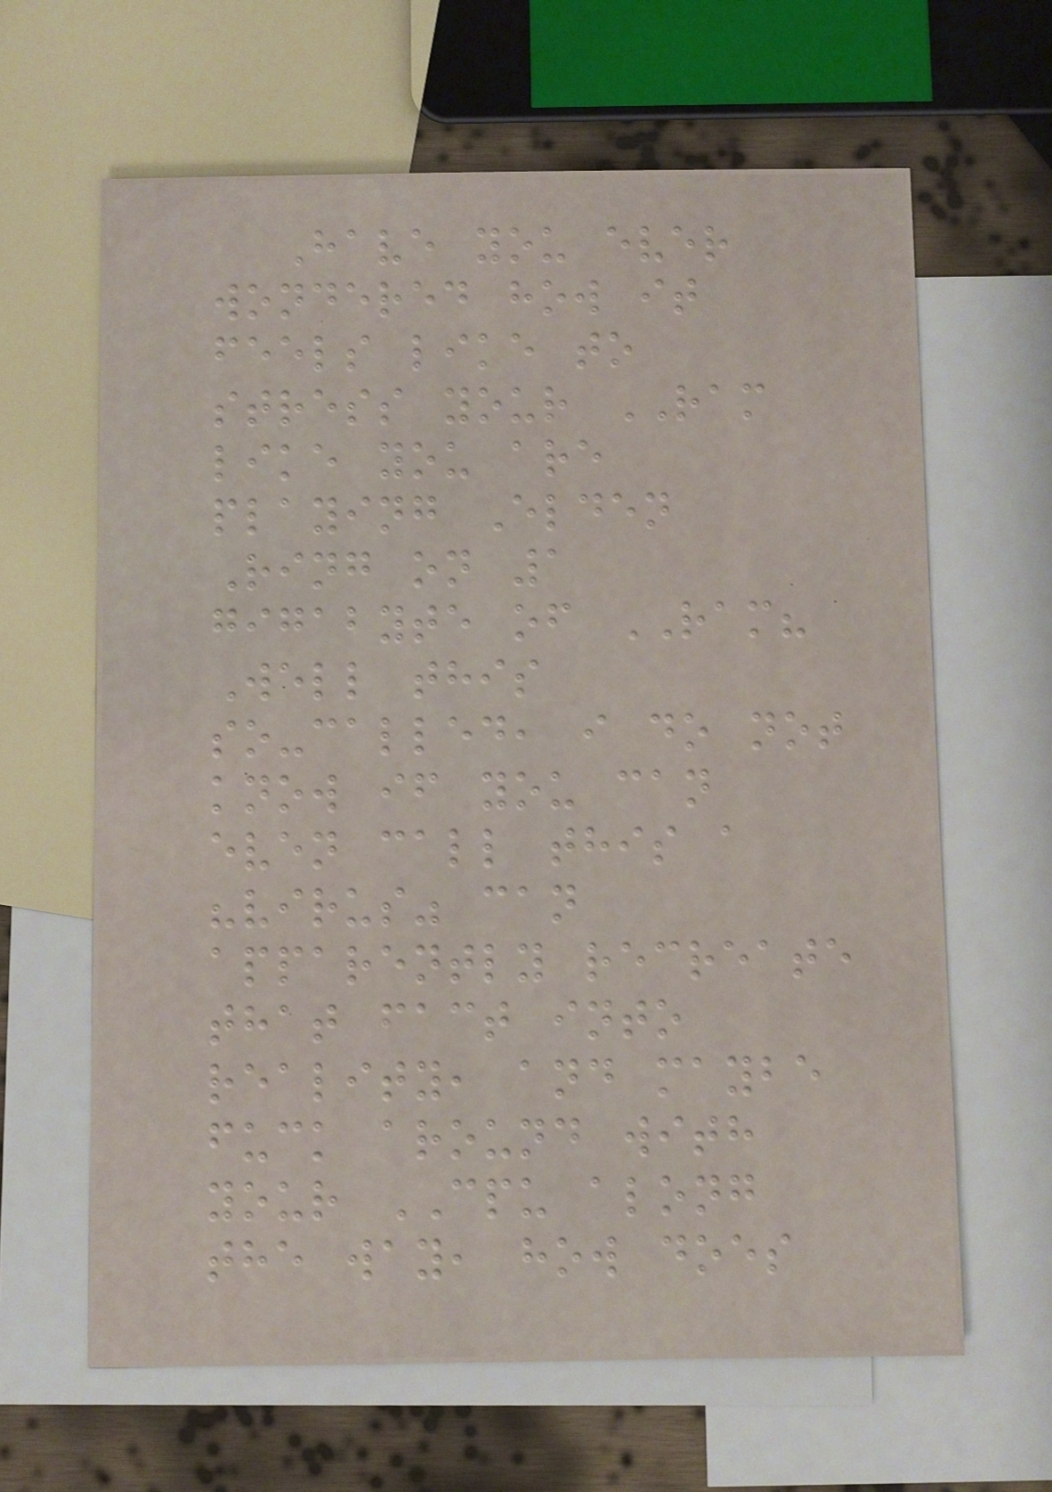Have you ever
wondered how it
feels like to
stress your RAM
like you are
playing Elden
Ring on 1
gigabyte of RAM?
Well this
so-called, i do not
know if you can
even call this a
"virus" can
apparently recreate
that fact into
reality, and maybe
fuck around with
your CPU along
the way, how does
